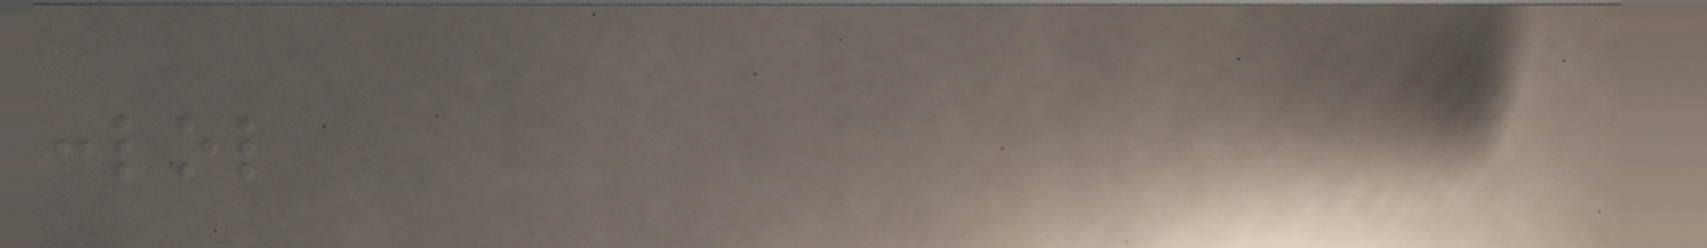:lol
